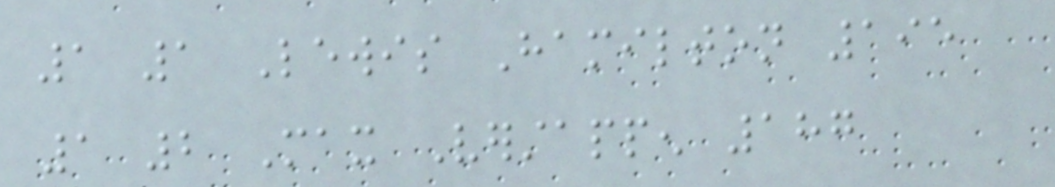1 1 Lewis Hamilton 195
1 2 Max Verstappen 187
